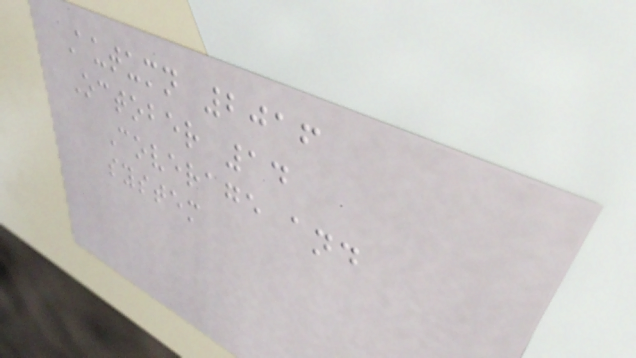Autumn 2016
October 14
Coverage and
system
